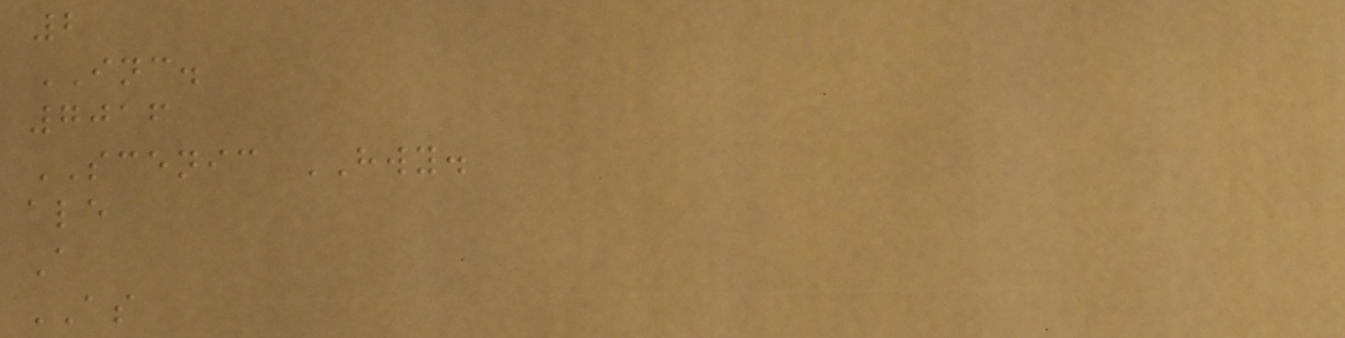2
INC.
7016
SCENIC HWY.
ale
A
AS
